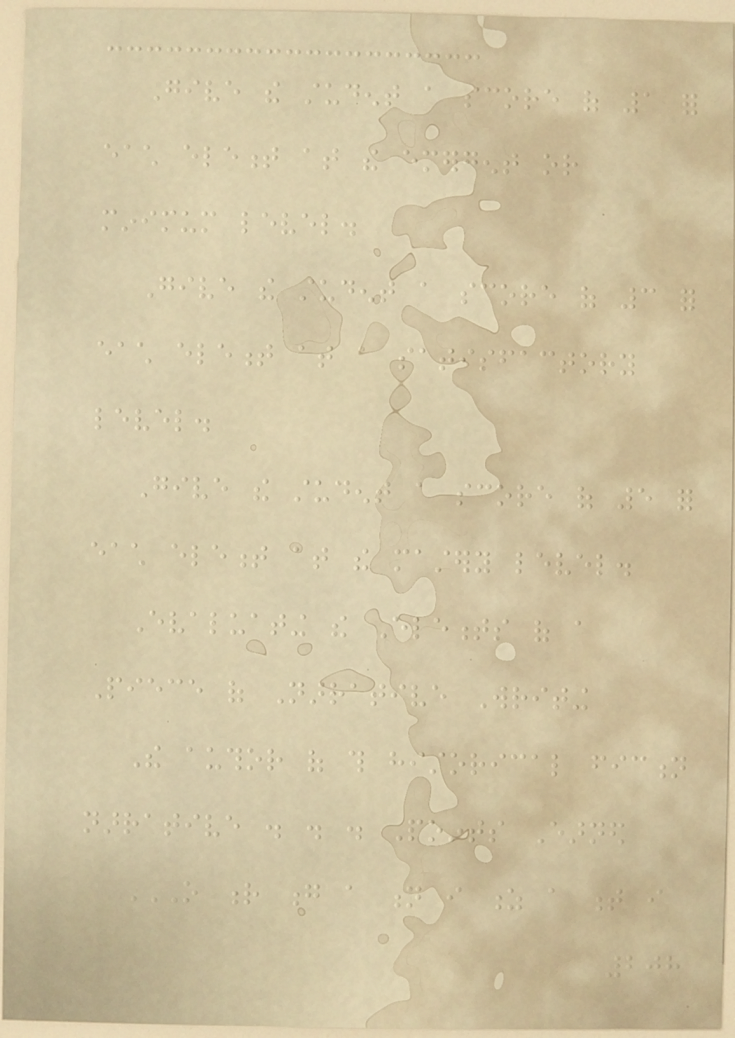Give the student a score of 1 for
each element at the emergent or
minimum level.
Give the student a score of 3 for
each element at a satisfactory
level.
Give the student a score of 5 for
each element at the mastery level.
Evaluating the Elements of a
Piece of Narrative Writing
The author of this historical fiction
narrative . . . Points Earned
O R G A N I Z A T I
208
